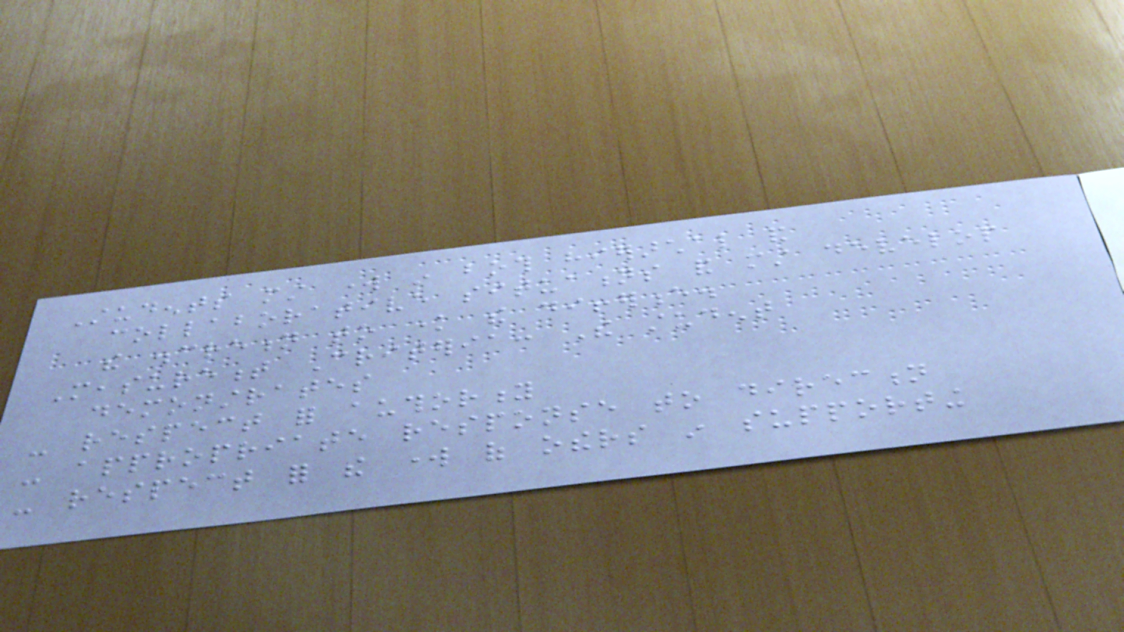Students must work in both hierarchal and
collaborative situations and must develop
the discretion to know the difference.
Measurement Criteria: The student
demonstrates
- respect for authority
- appropriate response to direction
- respect for the work of others in supporting
